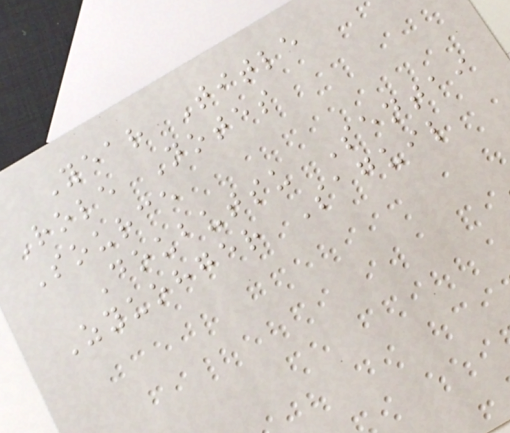Year Title
Role Notes
Source
Doubutsu Sentai
Zyuohger Saguil
